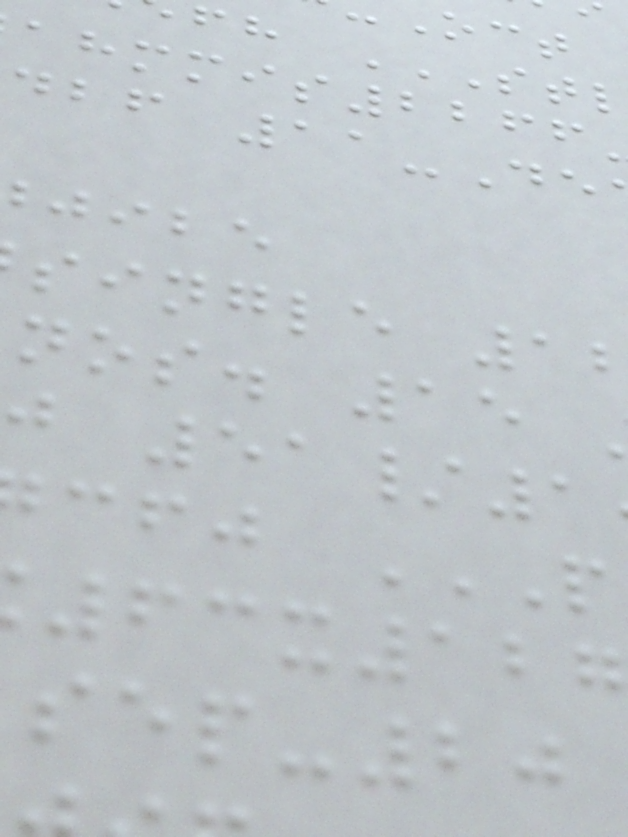dbf 11-De
jibe
single 1
nos. 15
j 51/1
sep-20
